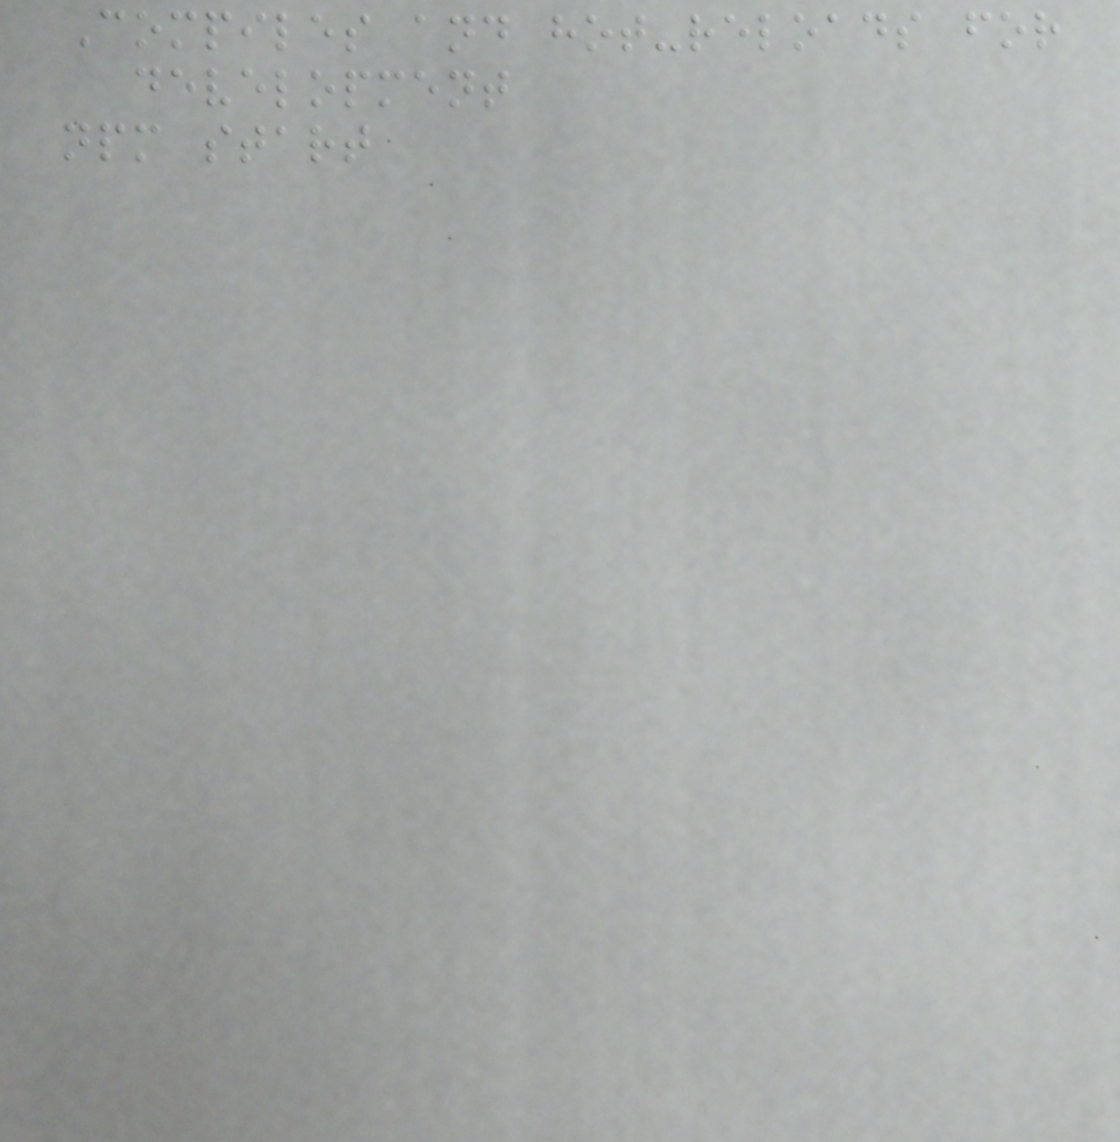Compiles and hot-reloads for
development
npm start
